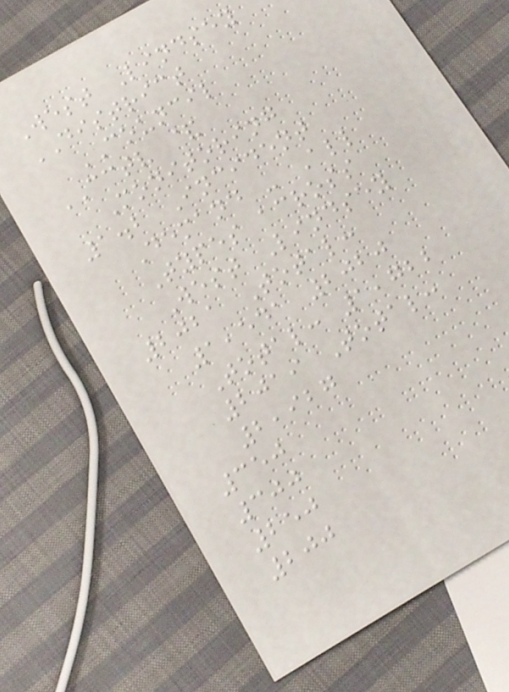West Lindsey
DISTRICT
COUNCIL
CCTV &
Monitoring
1.2 Incident
Demand - All
Types across
West Lindsey
2021 Total:
1,541 2020
Total: 1,722
2019 Total:
2,927
350
300
250
200
